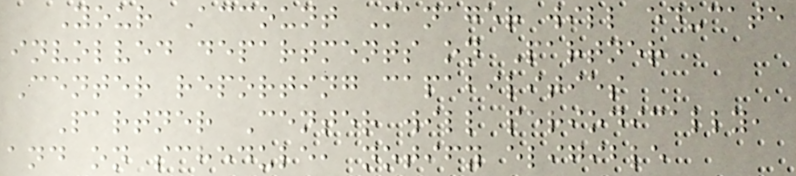Your Account Manager will educate
involved departments on Partner
Center reporting capabilities
Partner Center will periodically,
and on schedule, notify eligible
